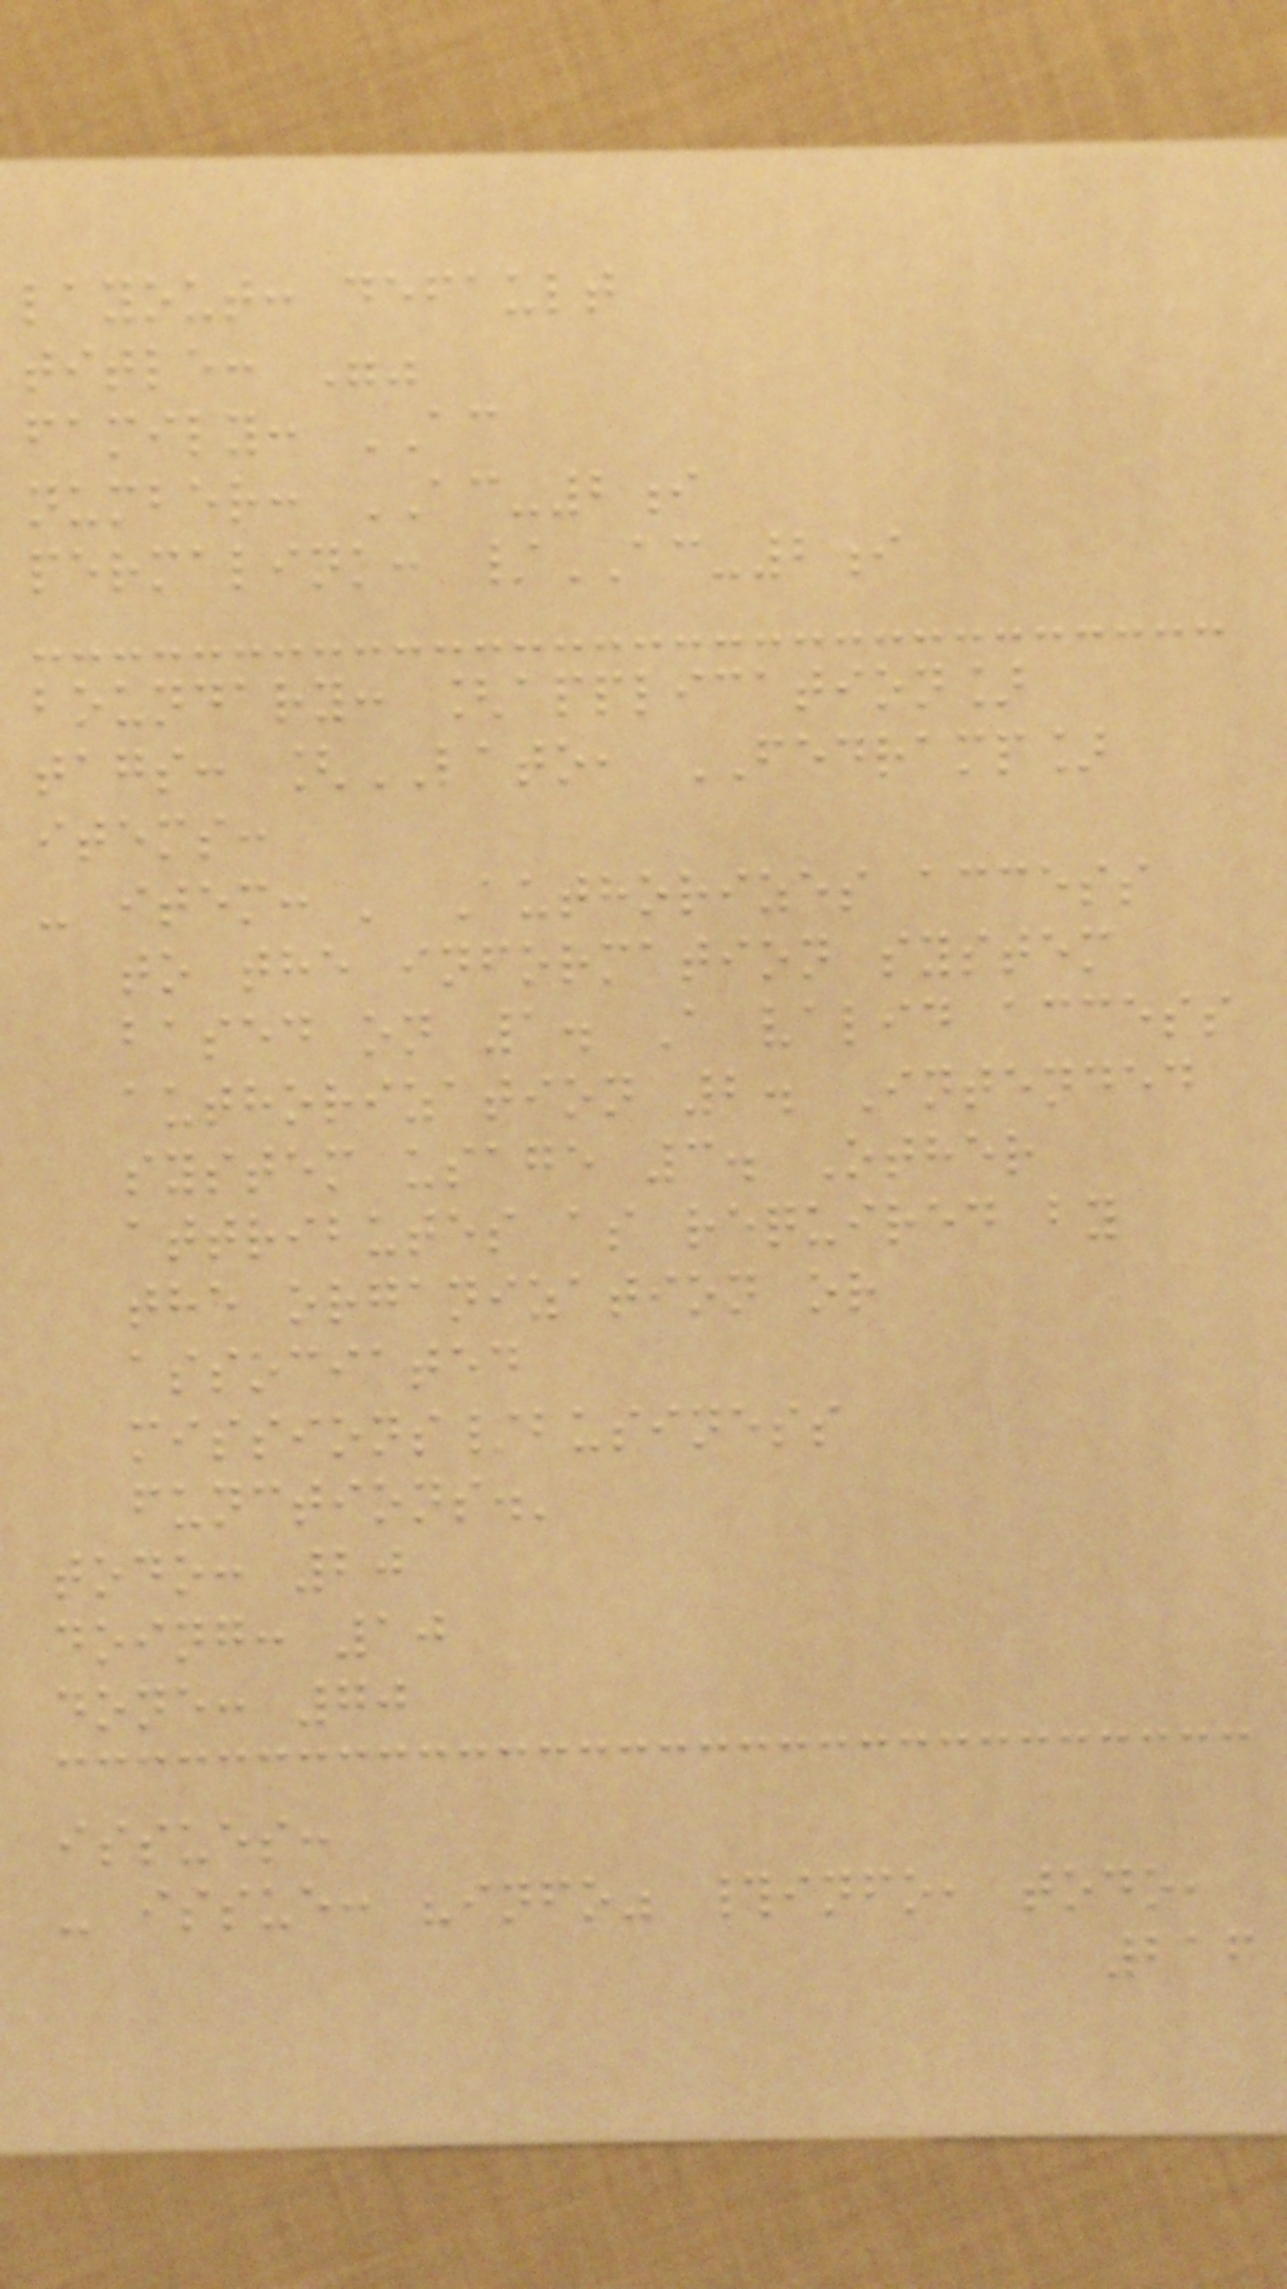layout: default
title: ""
family: AC
number: AC-2i
permalink: /AC-2i
boundary: [application]
tags: [LATO, FEDRAMP]
items:
- item: ' Authorizes access
to the information system
based on 1. A valid access
authorization 2. Intended
system usage 3. Other
attributes as required by
the organization or
associated
missions/business
functions.'
todo: 20
doing: 10
done: 70
issues:
- issue: "info" #info, todo,
216
